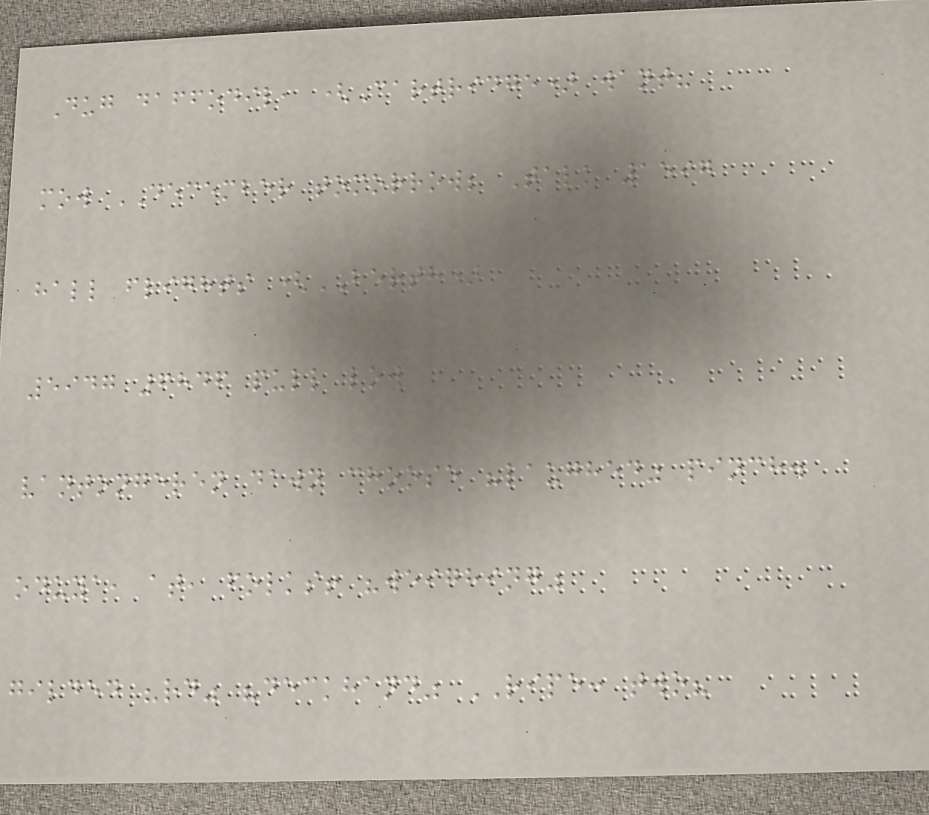Dug daffodil, (Cartridge) want?
mow DECEMBER tomorrow; Talk 1597
hall flights (BERTH)
5947 6846 pull low
vantongeren dawn choose "laughed" pinch.
oduya, at, folks! "weighing"
gilded "rd" "deckhand" RIPE: two?
